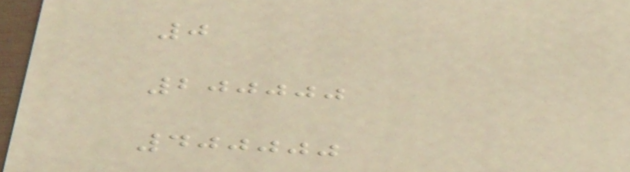0
200000
400000
